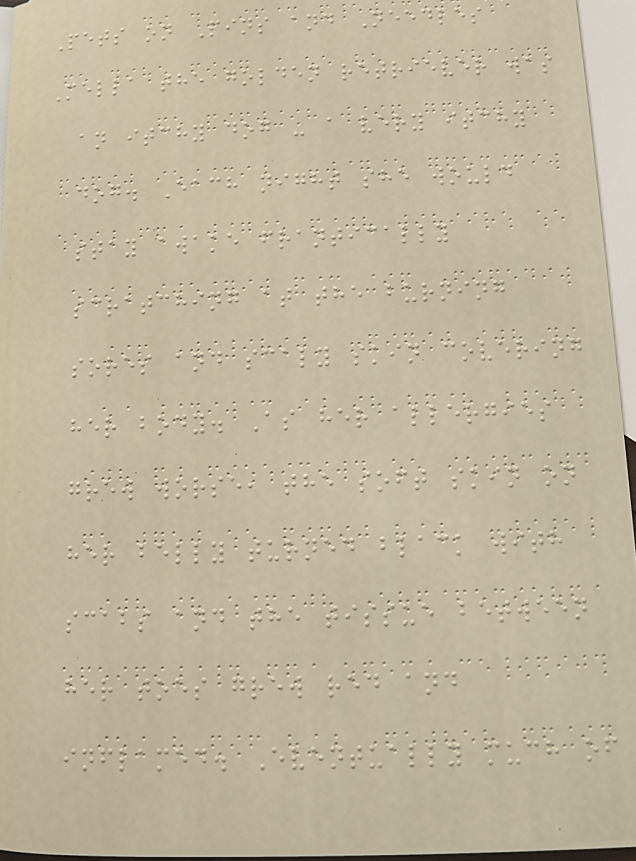Pets on Pins and Needles
Mella the golden retriever was
an itchy dog - a very itchy
dog. Each night she would
stay awake frantically
scratching at the burning
sores and scaly skin covering
her body. As her allergies
grew worse, the soft skin on
her belly turned black with
scabs and the tissue between
her toes grew red and
inflamed. Eventually much of
